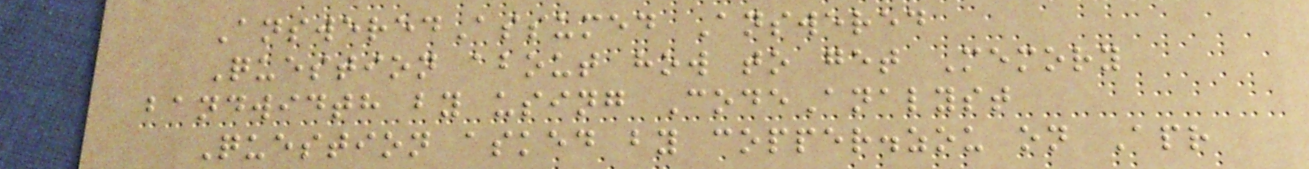AnsweredAssumed Answered
Question about how to get Memory
bandwidth by using CodeAnalyst
Question asked by copper.zou on Apr
